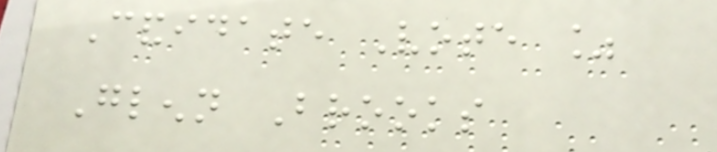Candidate Vote %
Glenn Brooks
